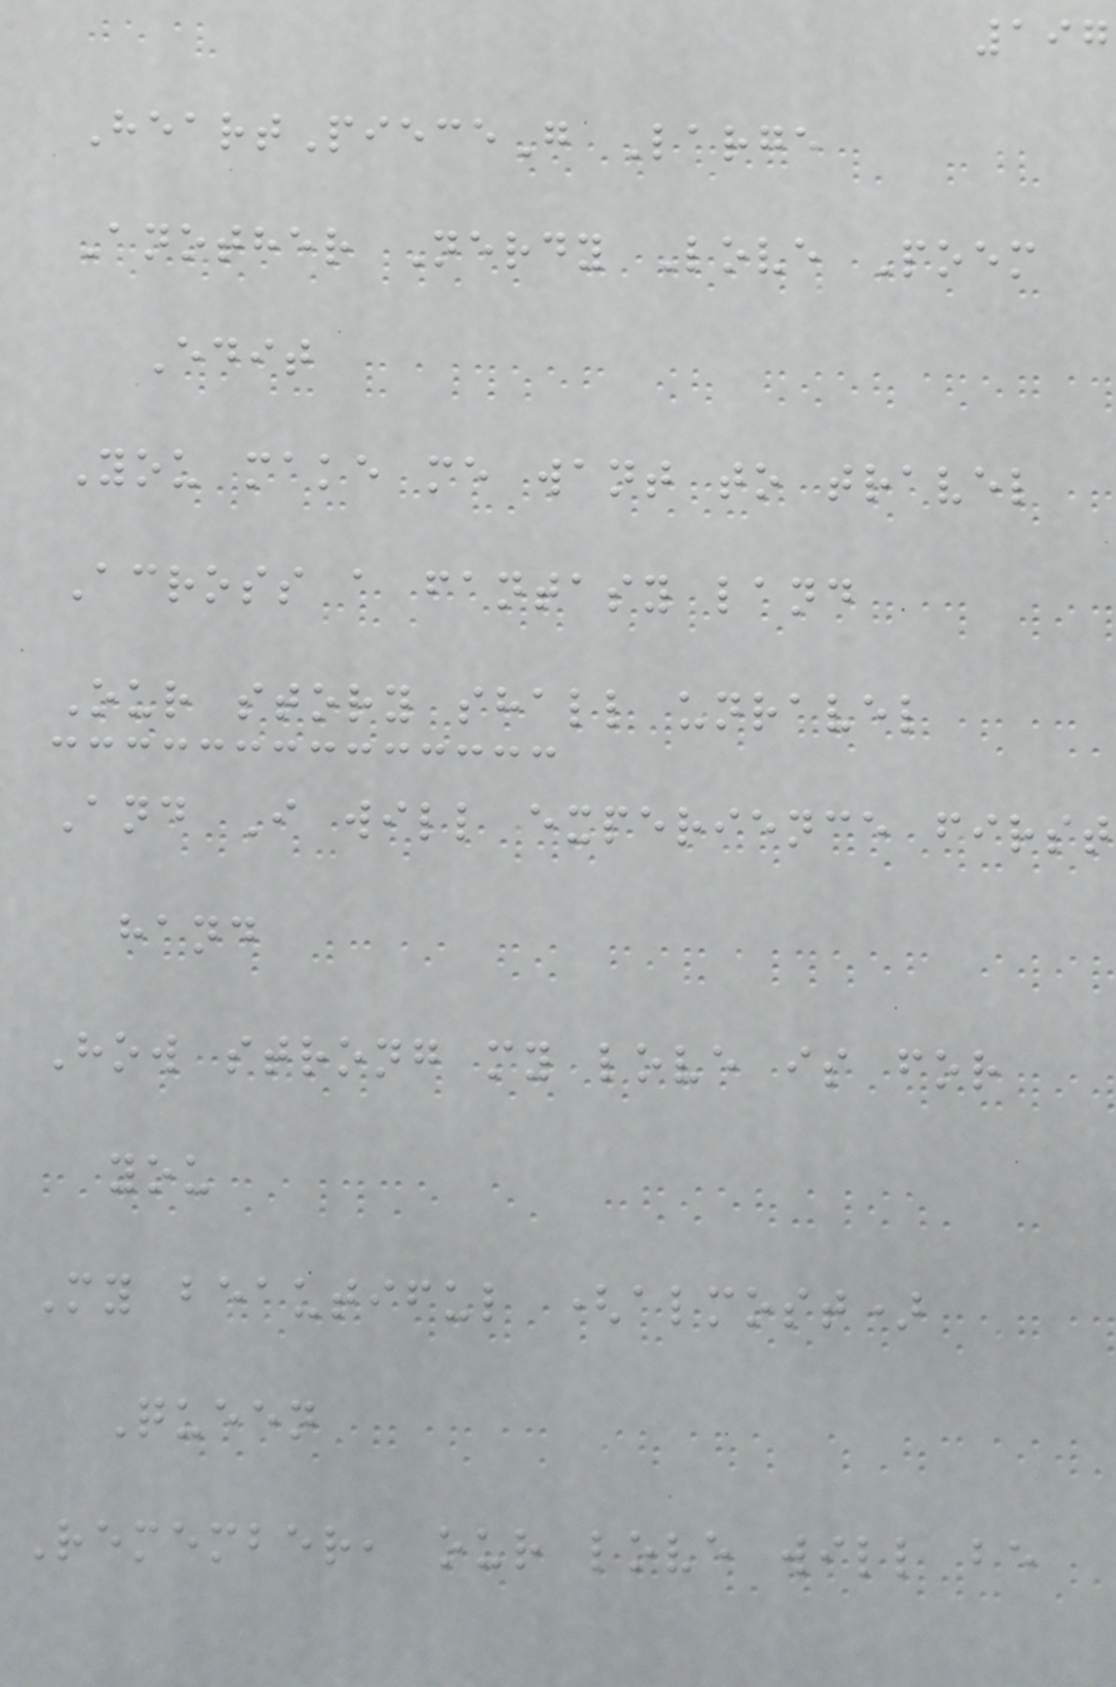197
HeartPieceG Large
Another Nerdy Love Poem
Edit
You make me want to travel
Across a fantasy land
Our story shall unravel
And I will experience first
hand
How strong my love is for
you
My beautiful (almost)
Queen
Remember, our love will be
